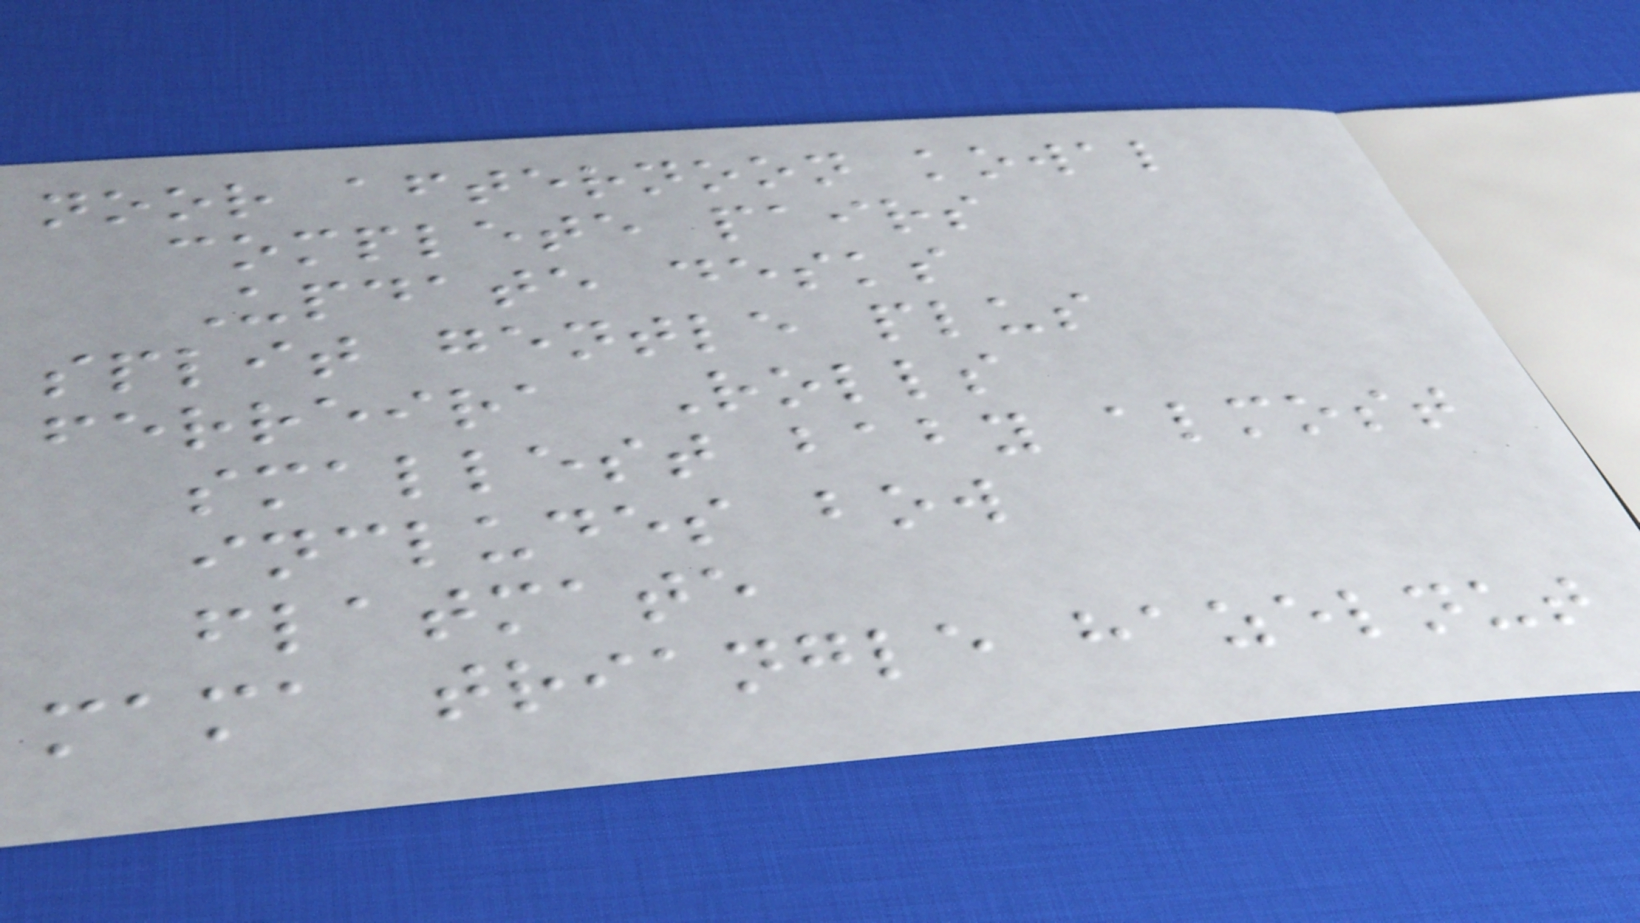noor afternoon kowal
complete pairs
Update desks
split gentle plus
ferreira Rolls
smallest baby almost
includes bow
flatmate
mama triangle hazelnut
